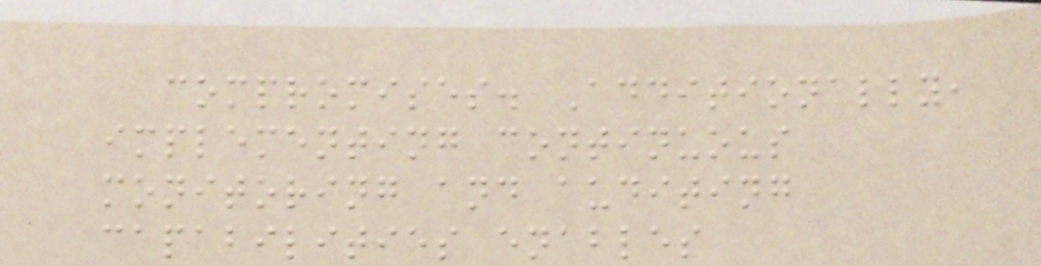compromises. Additionally,
implementing continuous
monitoring and auditing
capabilities enables
